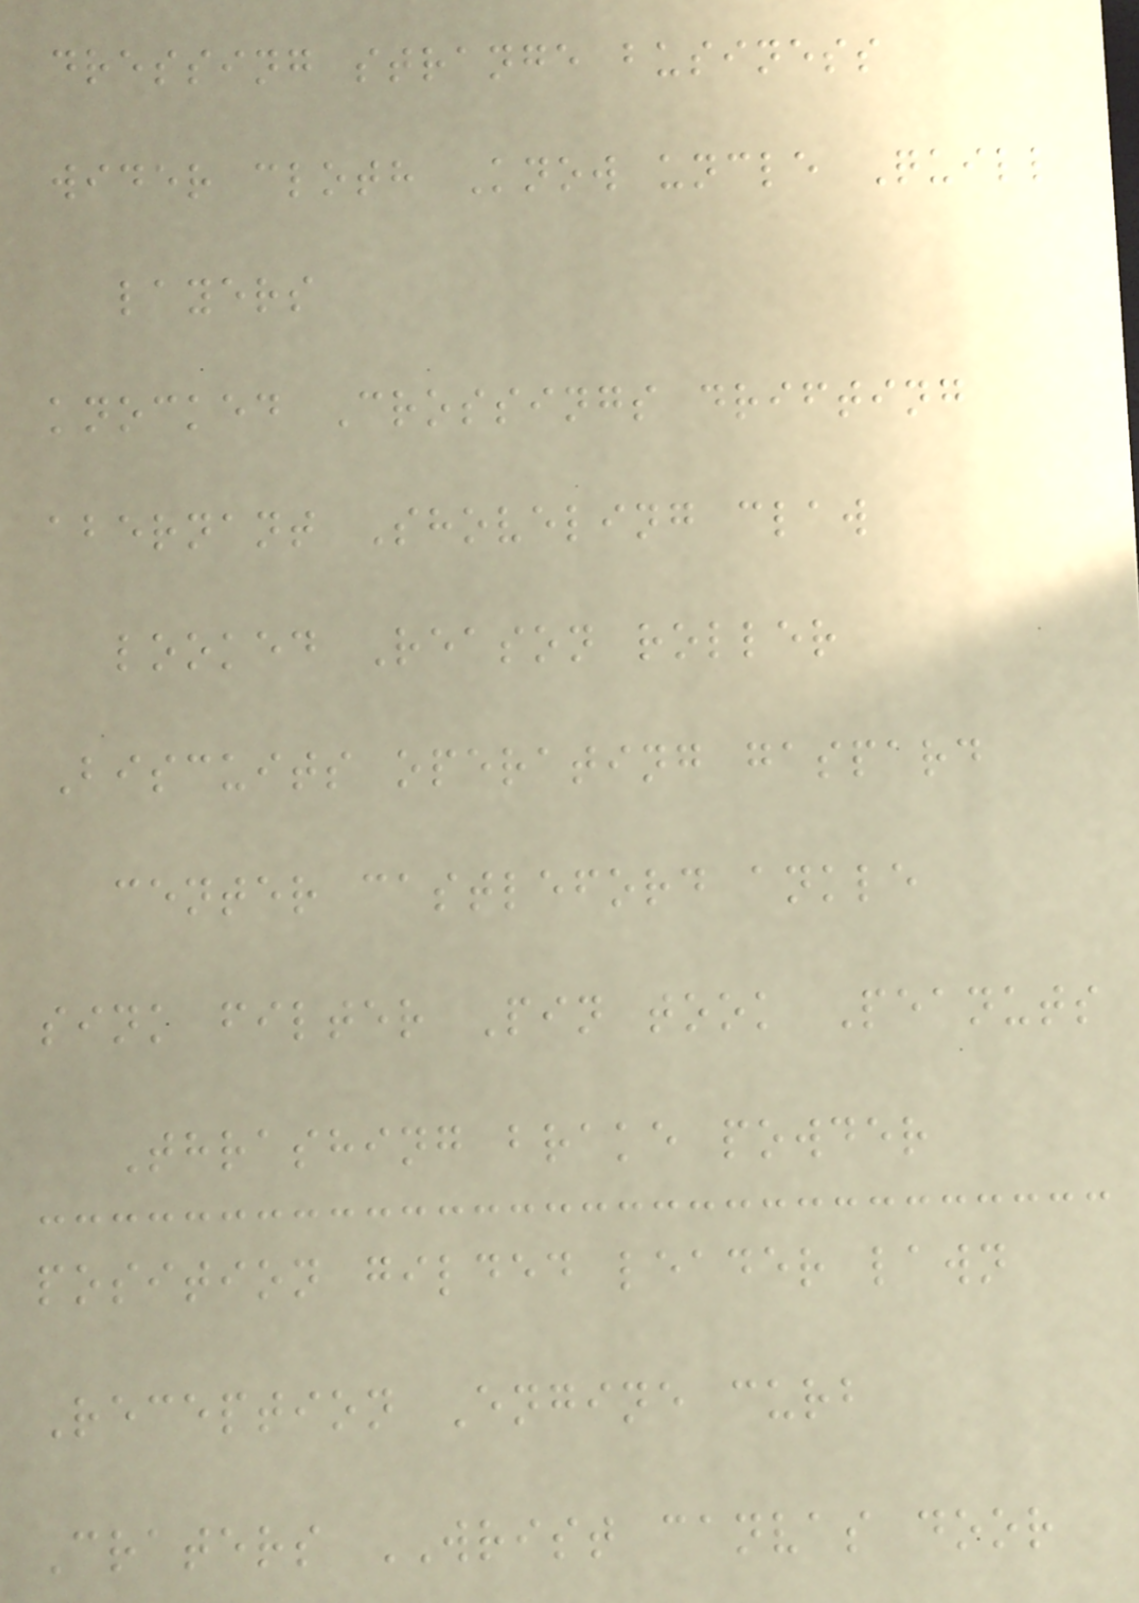dressing strange business
wider cloth Know uncle Quill
layers
knocked Crossings drifting
abernant Shoveling claw
looked Reason roller
Biscuits operating gaspard
center castleford ankle
sink filter Pin took Peanuts
Thrashing brake powder
position gilded leader lawn
Reception Engine curb
Craters WRIST canvas door
